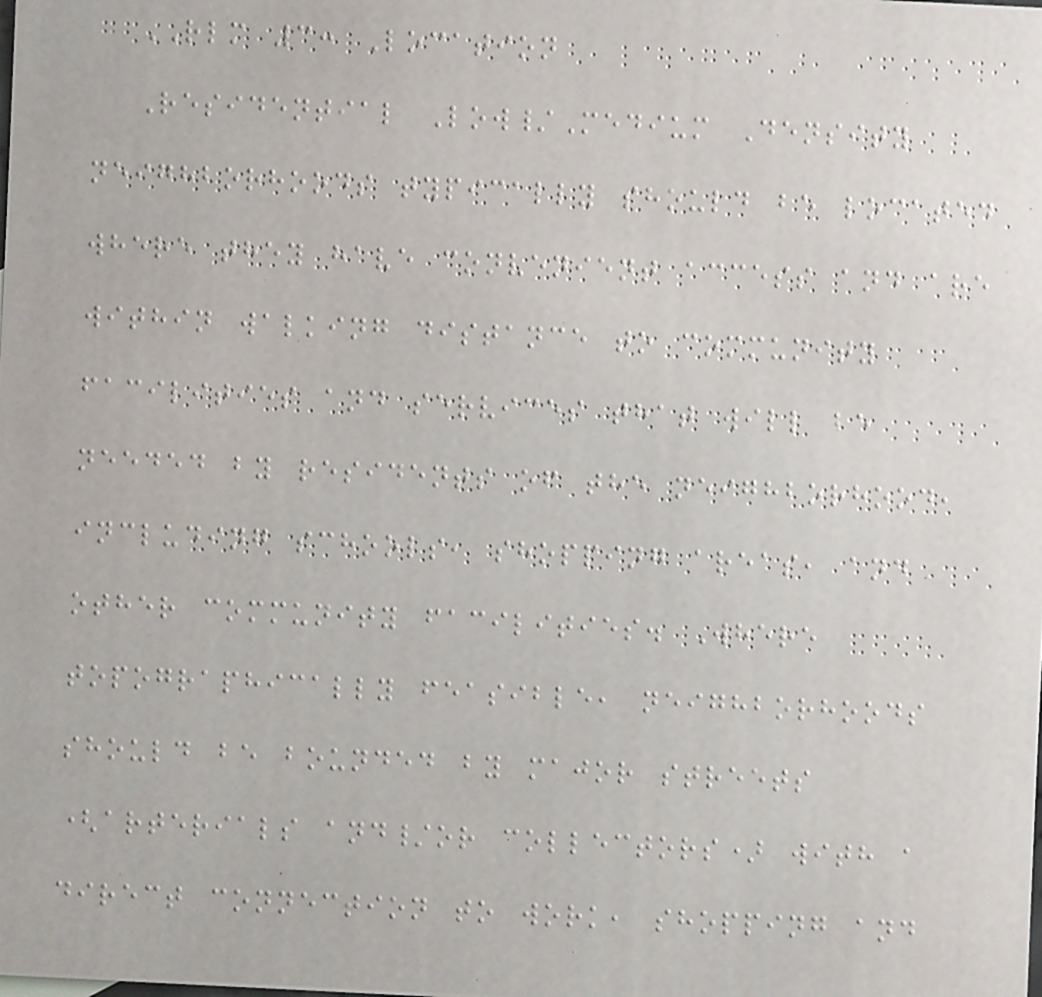RLM 3: Location
Residential Low/Medium Density
neighborhoods typically should be located
where they have convenient access and are
within walking distance to community
facilities and services that will be
needed by residents of the neighborhood,
including schools, shopping areas, and
other community facilities. Where
topographically feasible, neighborhoods
should be bounded by major streets
(arterials and/or collectors) with a
direct connection to work, shopping and
